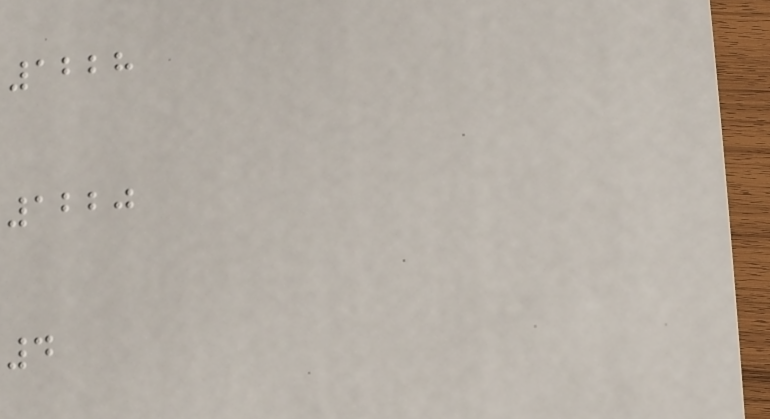1228
1220
4
